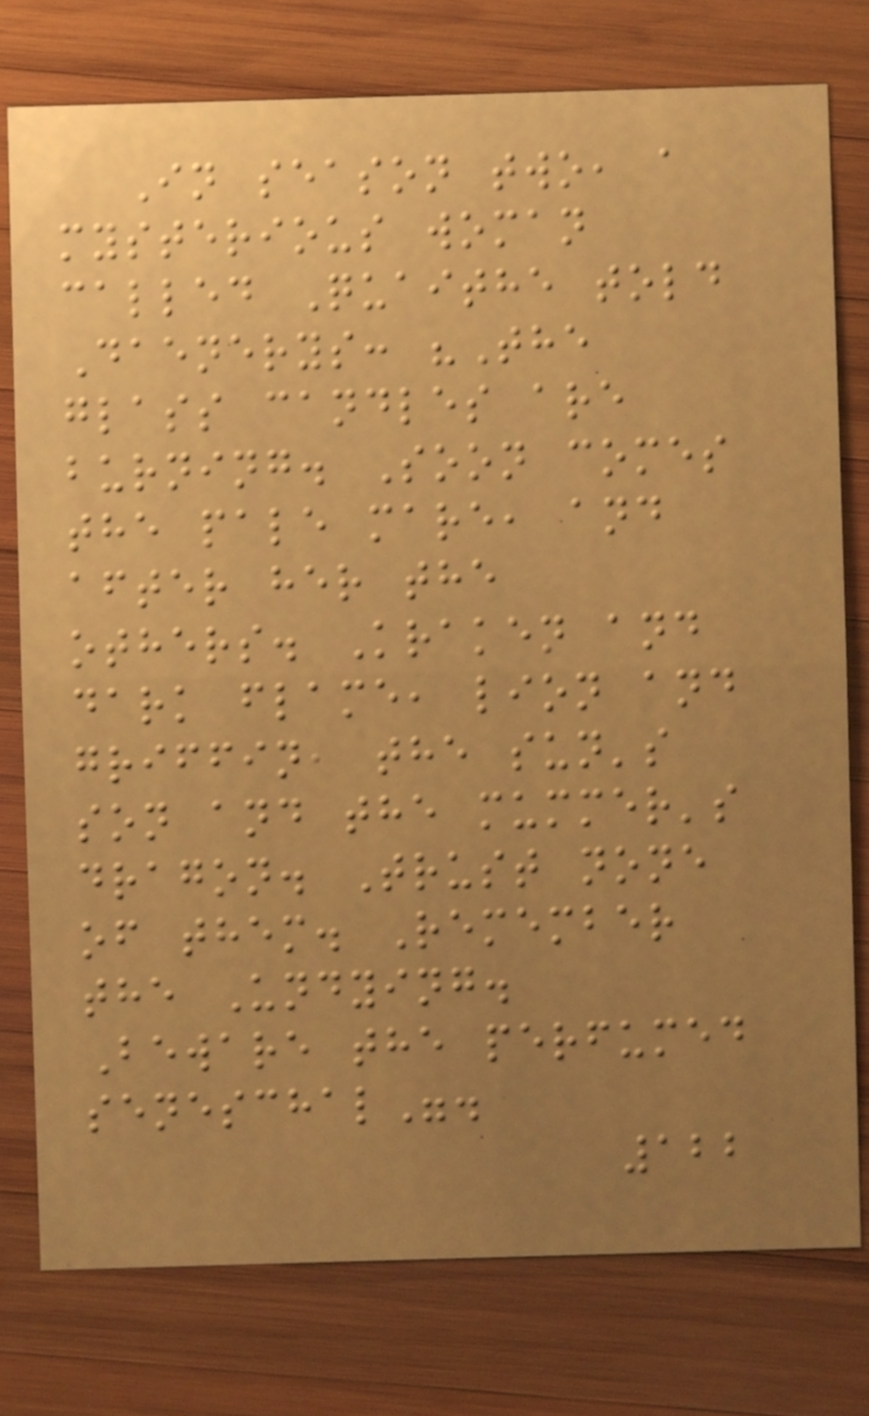In season two, a
mysterious woman
called Quaithe told
Daenerys: "The
glass candles are
burning. Soon comes
the pale mare, and
after her the
others. Kraken and
dark flame, lion and
griffin, the sun's
son and the mummer's
dragon. Trust none
of them. Remember
the Undying.
Beware the perfumed
seneschal".
122
